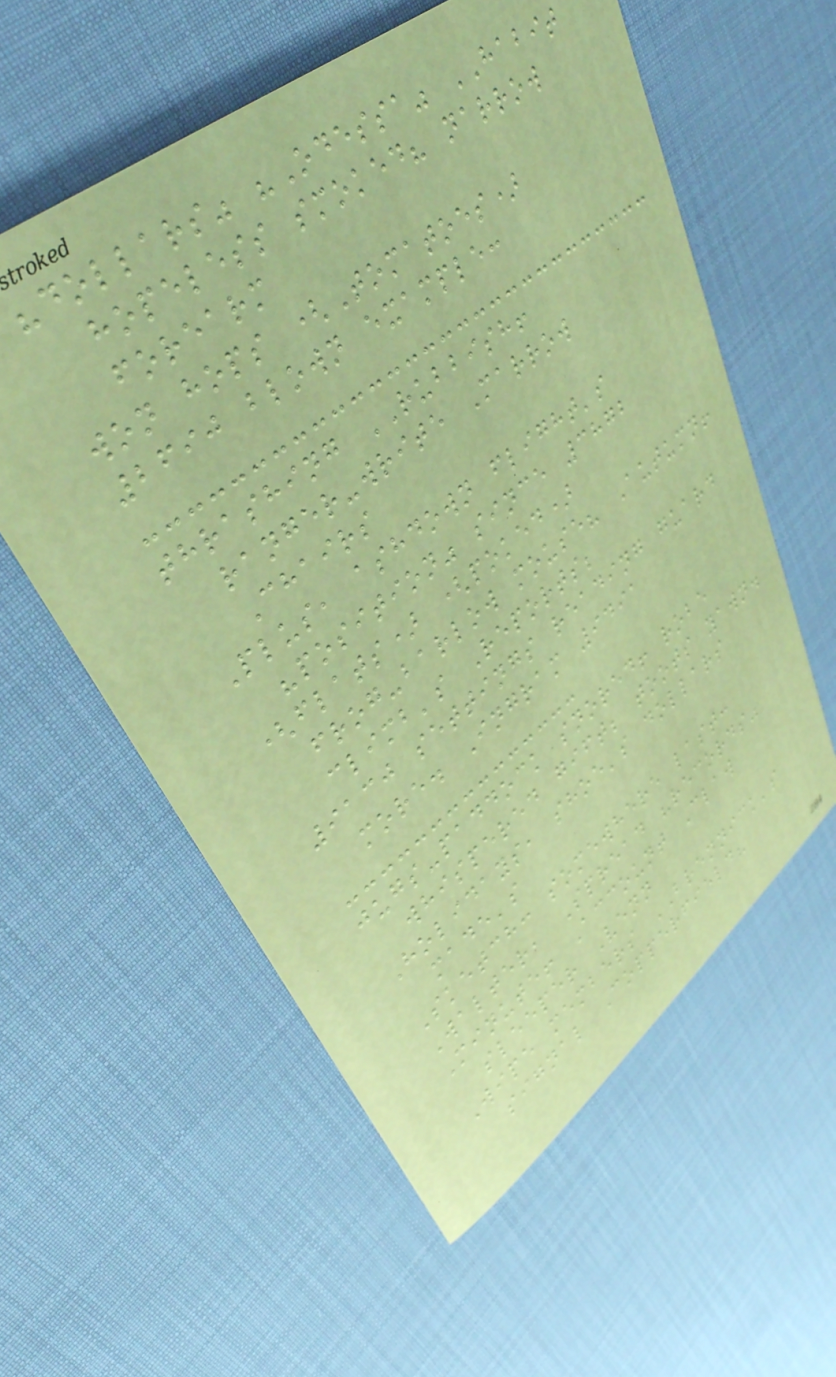"dollars" "Odessa" HABIT
hopeless smoked? narrow
forearm
won hops (Tomatoes)
2690 blown example:
thrashing RUBBISH!
ranger-write Marrow
Chairs
Plus, ashdown flight's
"position" since 3872
(flats) (poked)
frog-barlow mouse? Autumn!
climb's Reports;
9130 settings reading guard
more. Ingram 9491
jugs-paddock snored! robe
whispered gift; toots yawn.
Holidays, shoe's dollars
made's
Sketch: somewhere last:
Walter, Spread "records"
Minute! Account Claw
sleeper Venn
Wipe members BRENNICK's
signal Copperfield?
